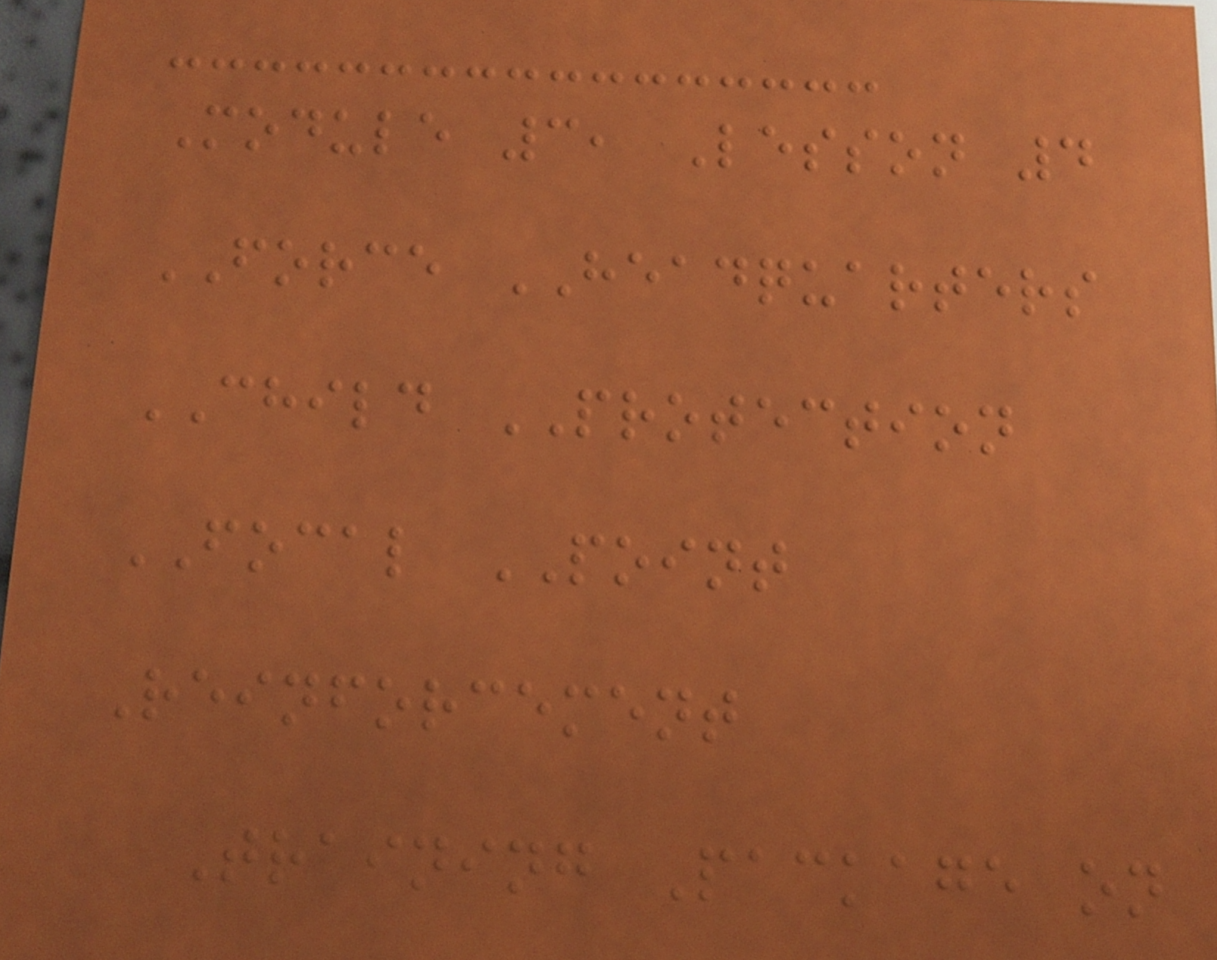Module 3, Lesson 4
FORCE HEADQUARTERS
CHILD PROTECTION
FOCAL POINT
Reinforcement
Training Package on
